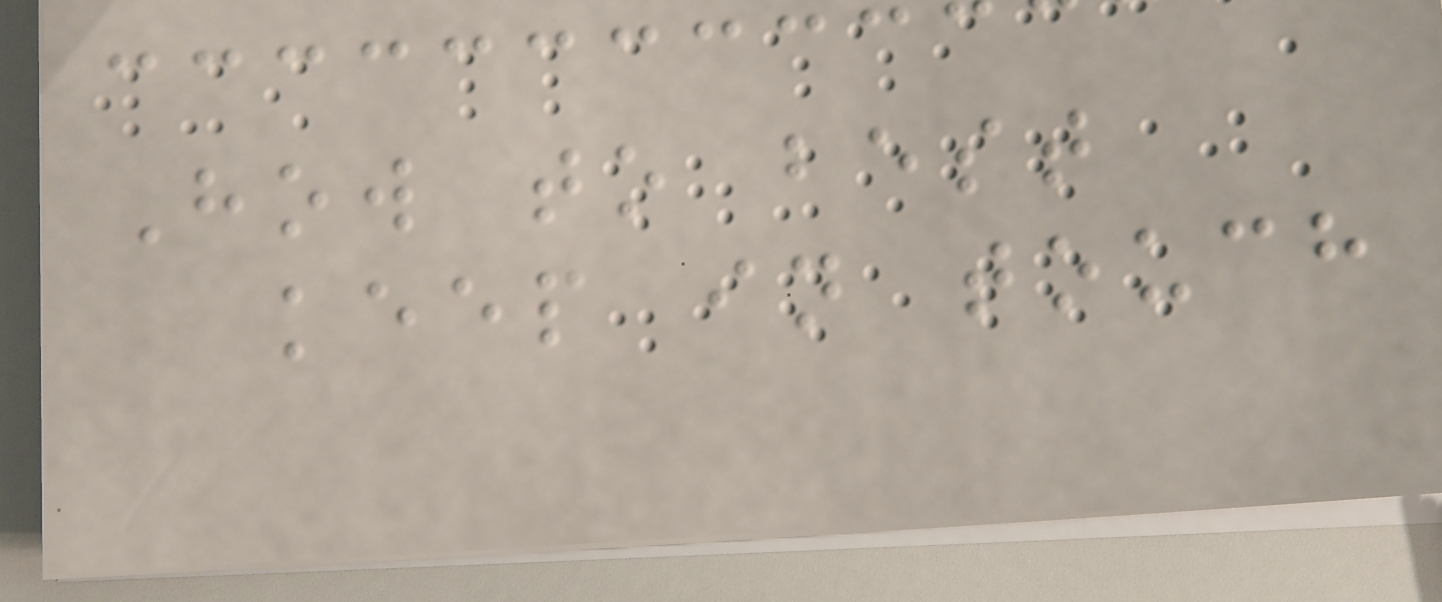How to best
keep in touch
